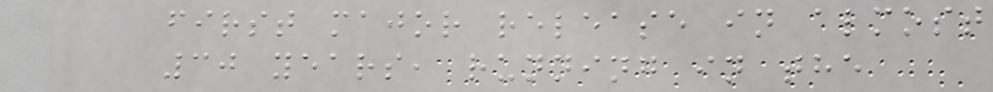first major release in almost
30 years, running in the
